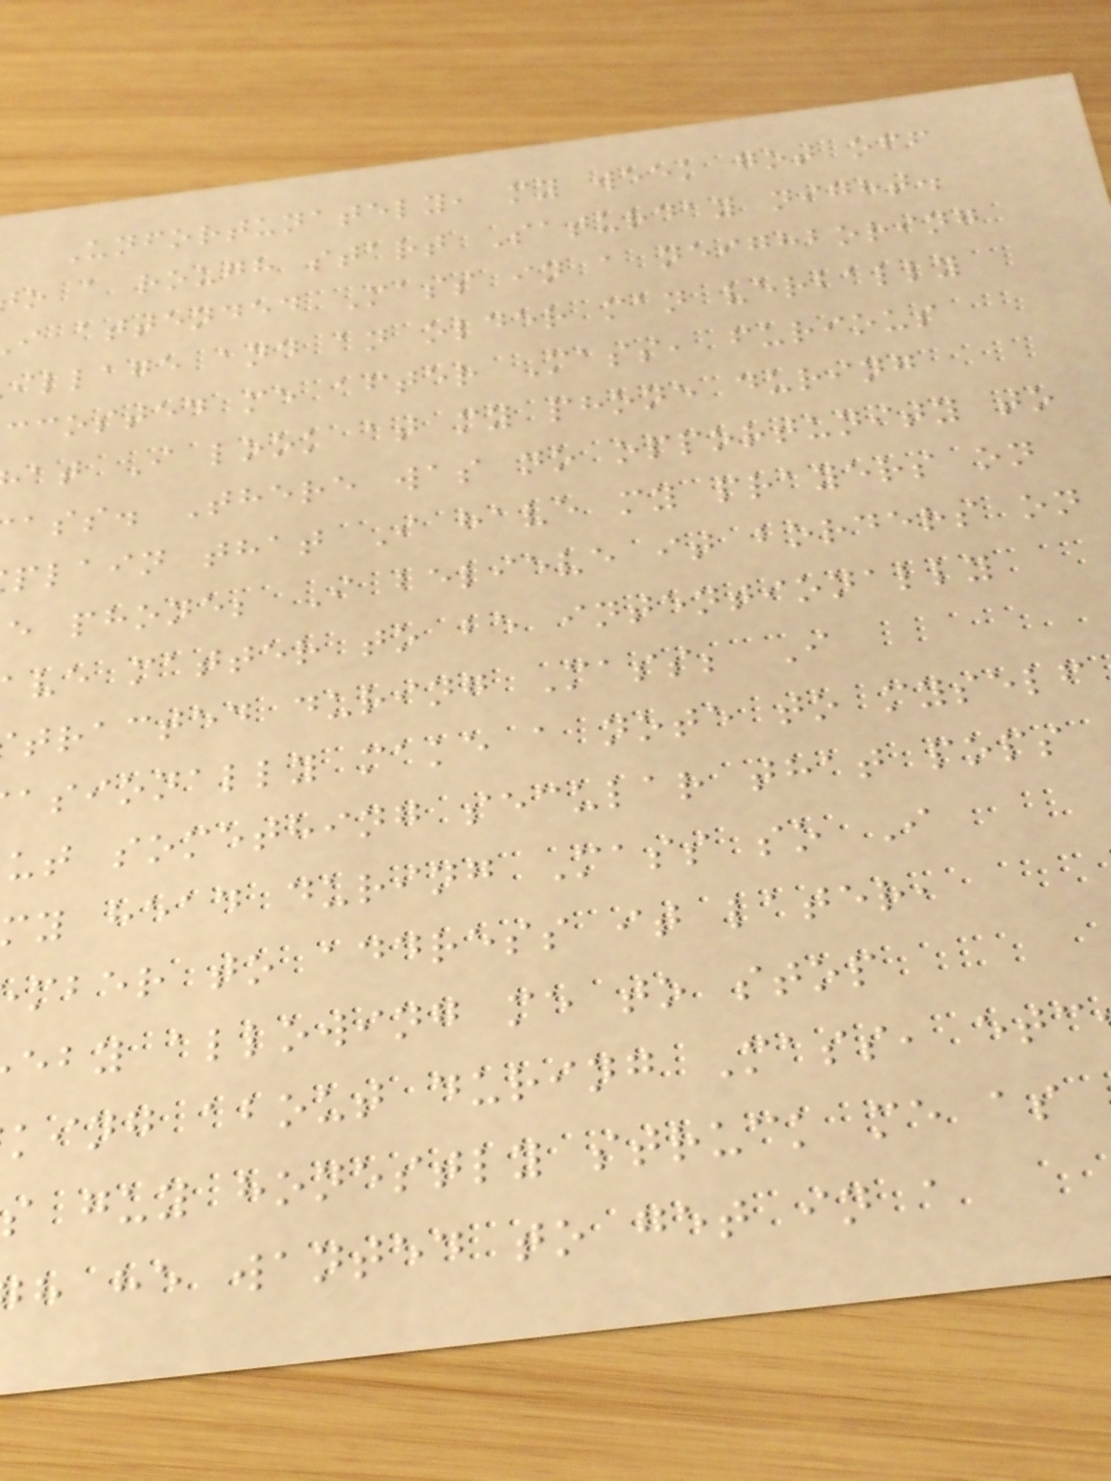Unfortunately, my week got off
o a rough start Saturday night.
i attended Mass in a neighboring
illage and an older man verbally
ccosted me after Mass, furious
at I look at my phone during
ass. There was no opportunity to
plain that I have my prayers on
e phone; I believe it borders on
ve matter to be intentionally
tracted during Mass; I
asionally make a note to myself
ut something secular that pops
y head during Mass so I
mber to address it later,
eby allowing me to stop
king about during Mass, etc
s guy honestly struck me as
h he wanted to get in a
